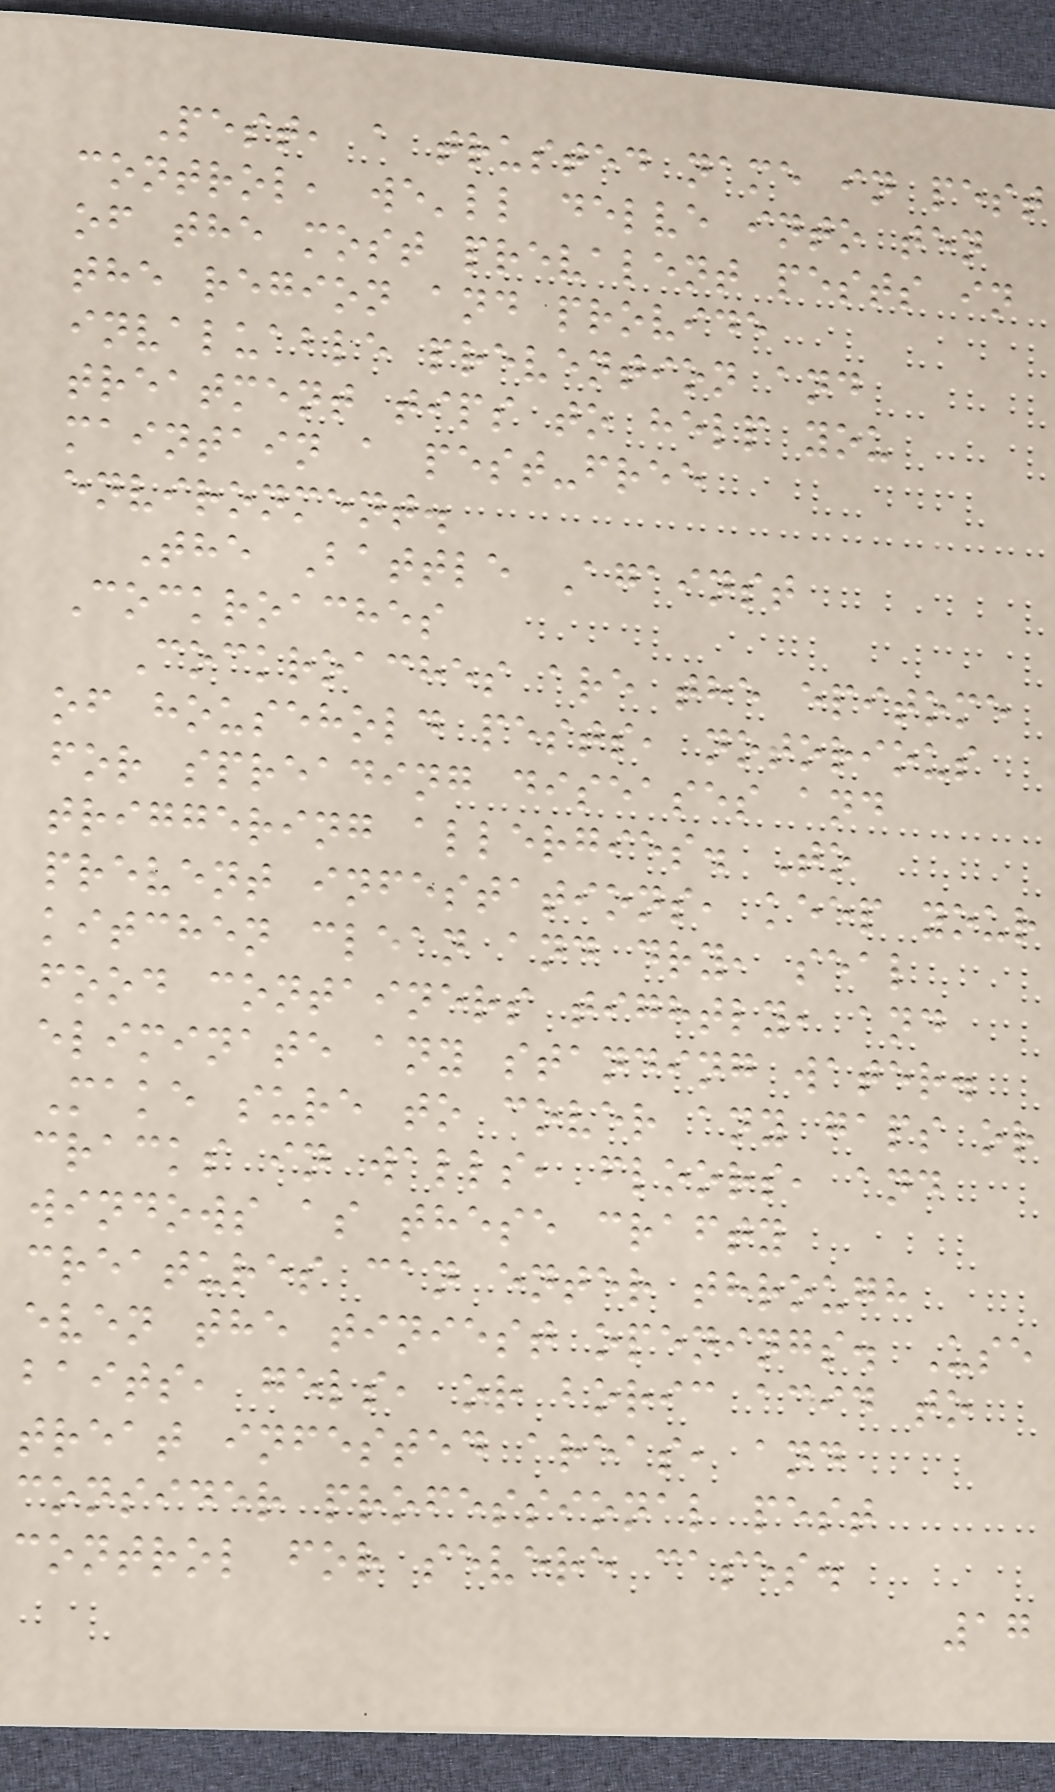Pest, a trusted name in pest
control, we'll delve into ten
of the most prevalent pests in
the region and provide
invaluable prevention and
treatment tips to help you
maintain a pest-free
environment.
The Battle Against
Cockroaches
Cockroaches are the epitome
of household pests, notorious
for spreading diseases and
triggering allergies. To
prevent infestations, keep your
kitchen clean and dry, seal
food containers tightly, and
eliminate any standing water.
Make sure to cover any gaps or
cracks in walls, floors, and
windows as these crafty
creatures can enter through
even the tiniest openings. Use
baits, gels, or boric acid to
treat infested areas, and
consider professional pest
control for severe cases.
17
